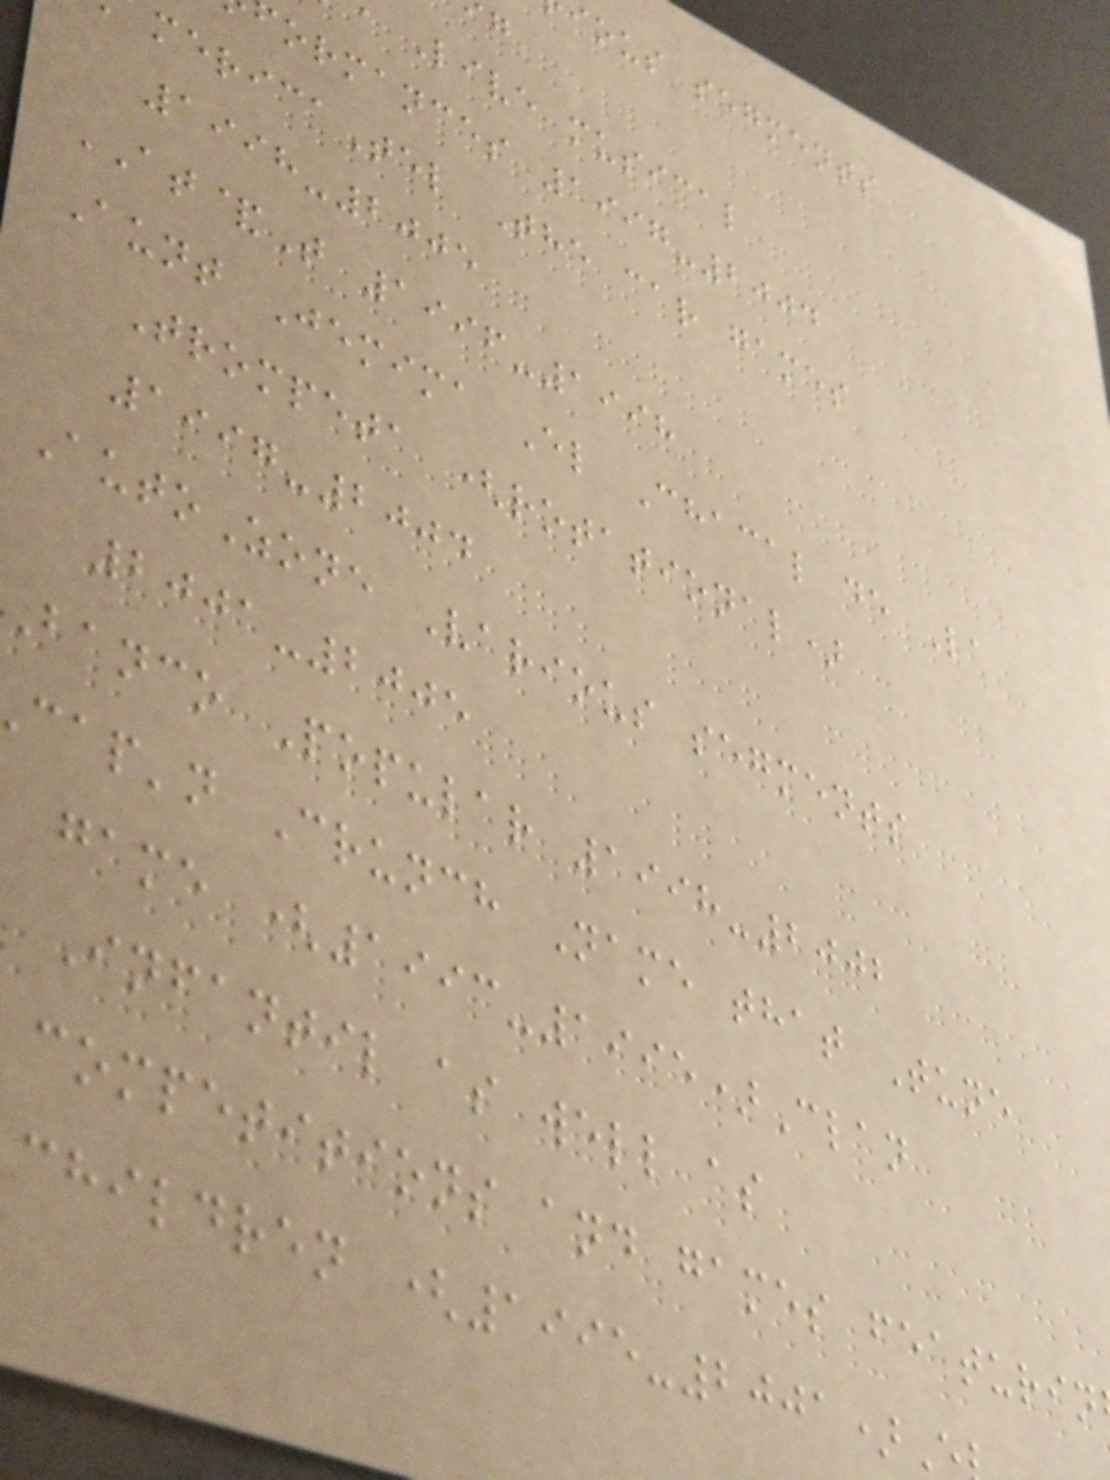ious segments
Live musical
ormances 1997-2004
mericaTel The car games
1998-2005
AT&T 1996-1998
Aunt Jemima El Chacal de La
Trompeta (rotational)
1997-2004
AutoZone Various segments
2001-2005
banco Popular 1998-2002
cap'n Crunch Name that Tune
game (1993-1995)Clan
Infantil as well as
competitions and games featurin
children (1995-2001)
